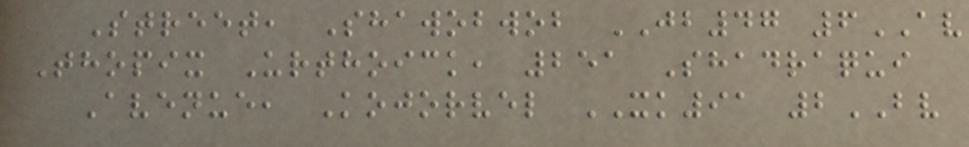Street, Shawobwob JB47 6AV
Thopix Urthoick, 251 Shadraqui
Avenue, Kojorvel XK91 2BV
